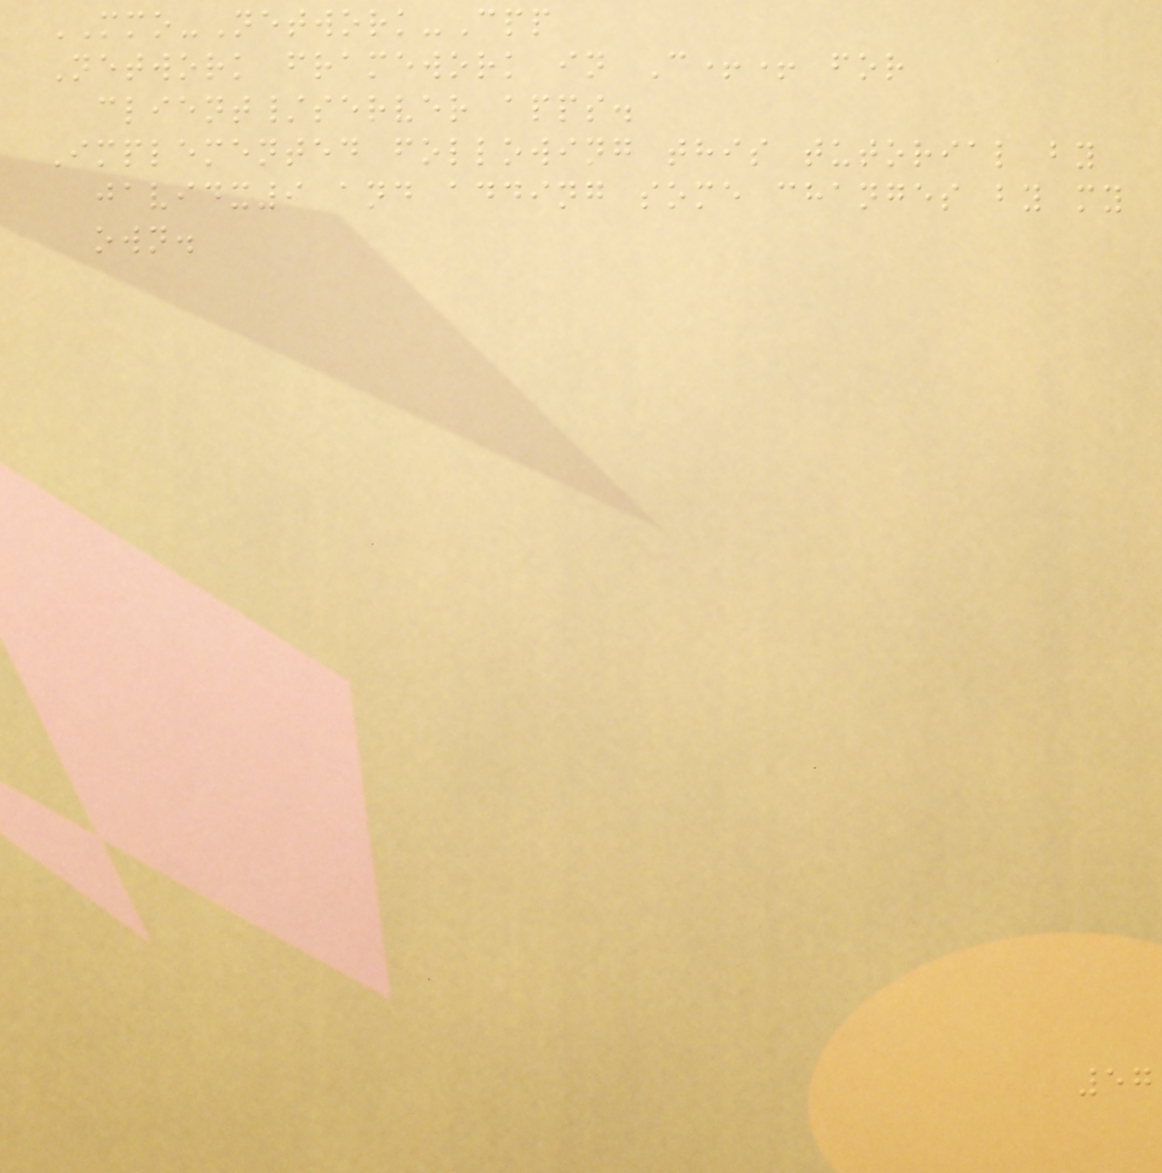MMO-Network-Cpp
Network framework in C++ for
client/server apps.
Implemented following this tutorial by
javidx9 and adding some changes by my
own.
57
